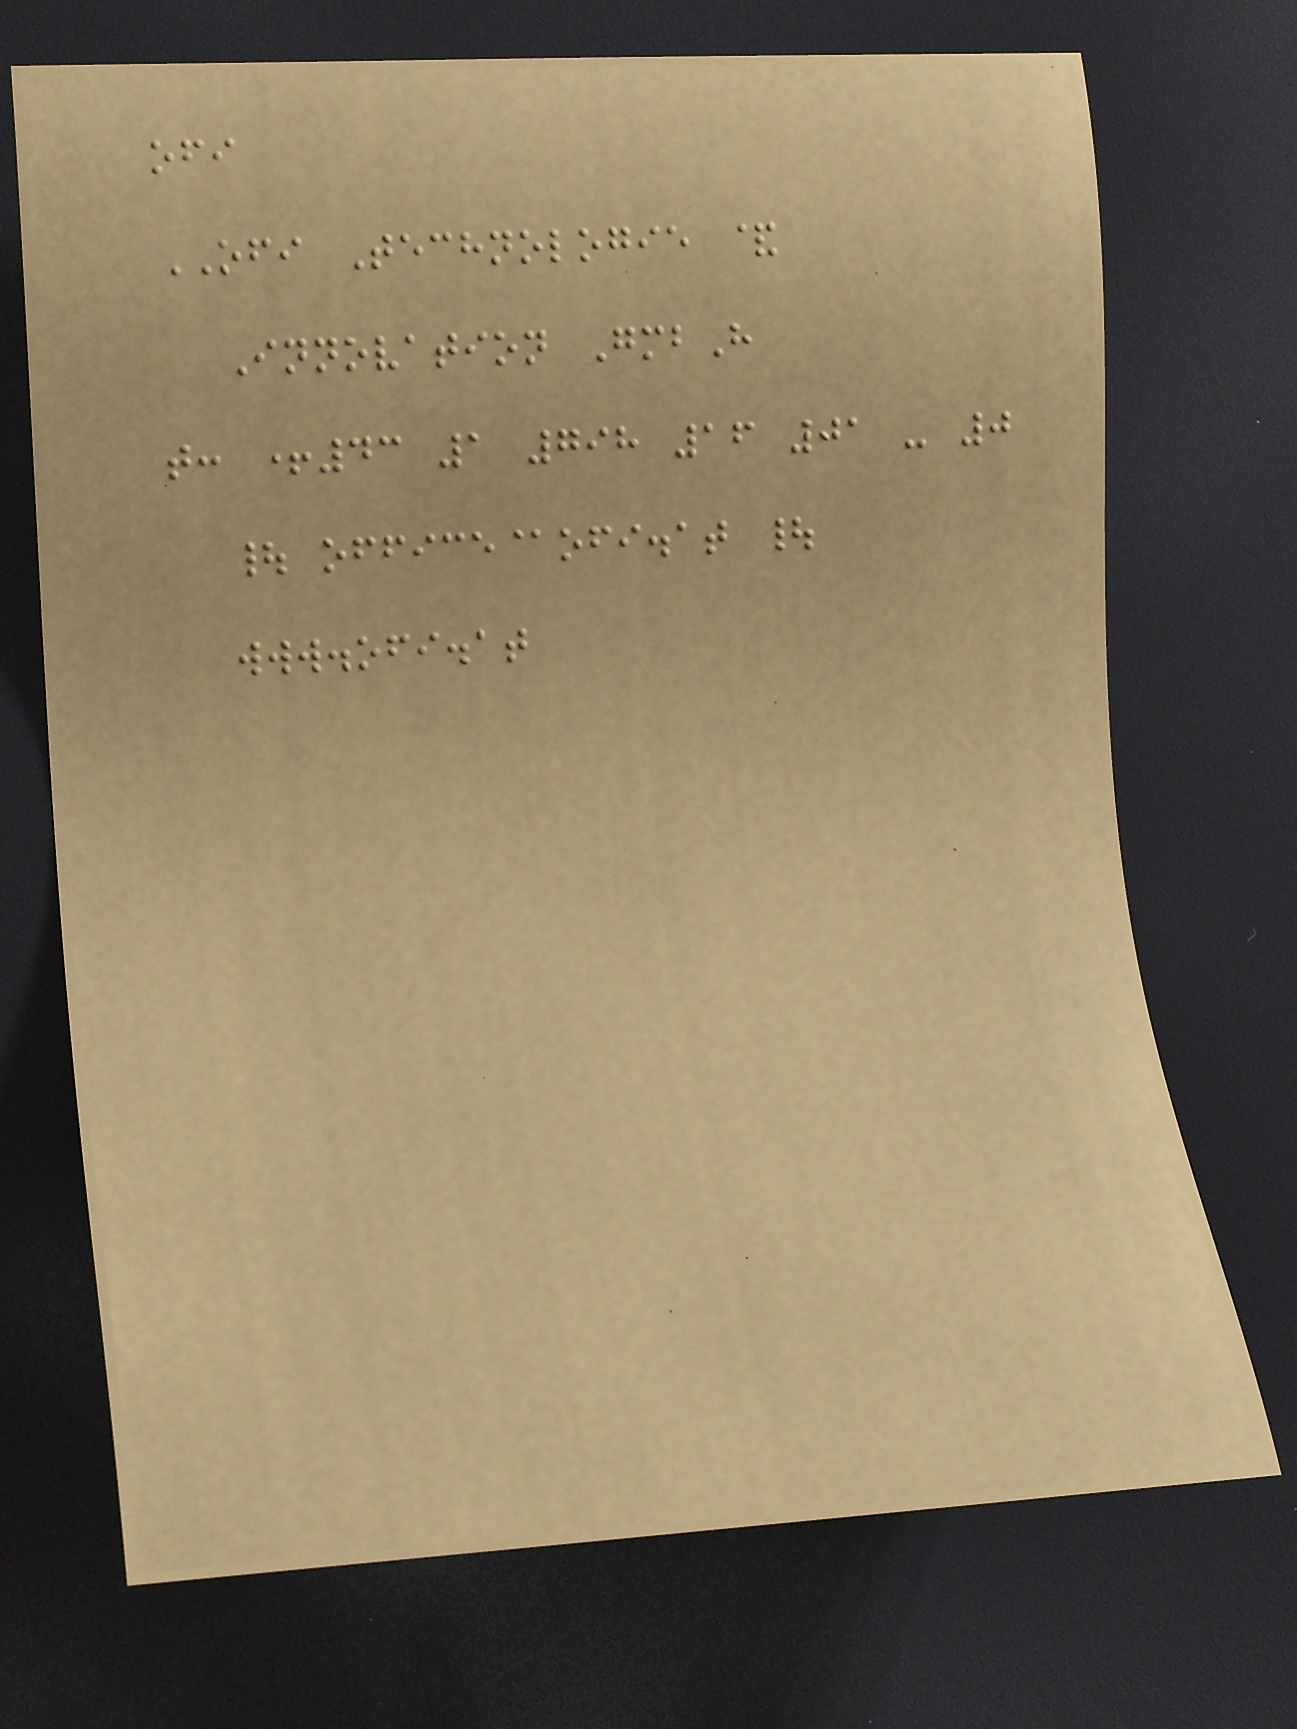ofi
OFI Technologie &
Innovation GmbH
t: +43 1 798 16 01 - 0
| office@ofi.at |
www.ofi.at
